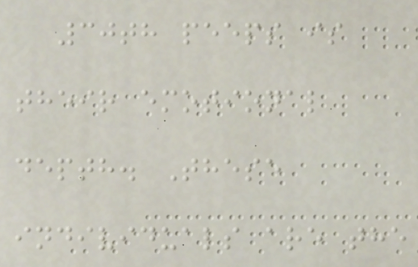30th peeps is
their emotional
depth. These
individuals are the
